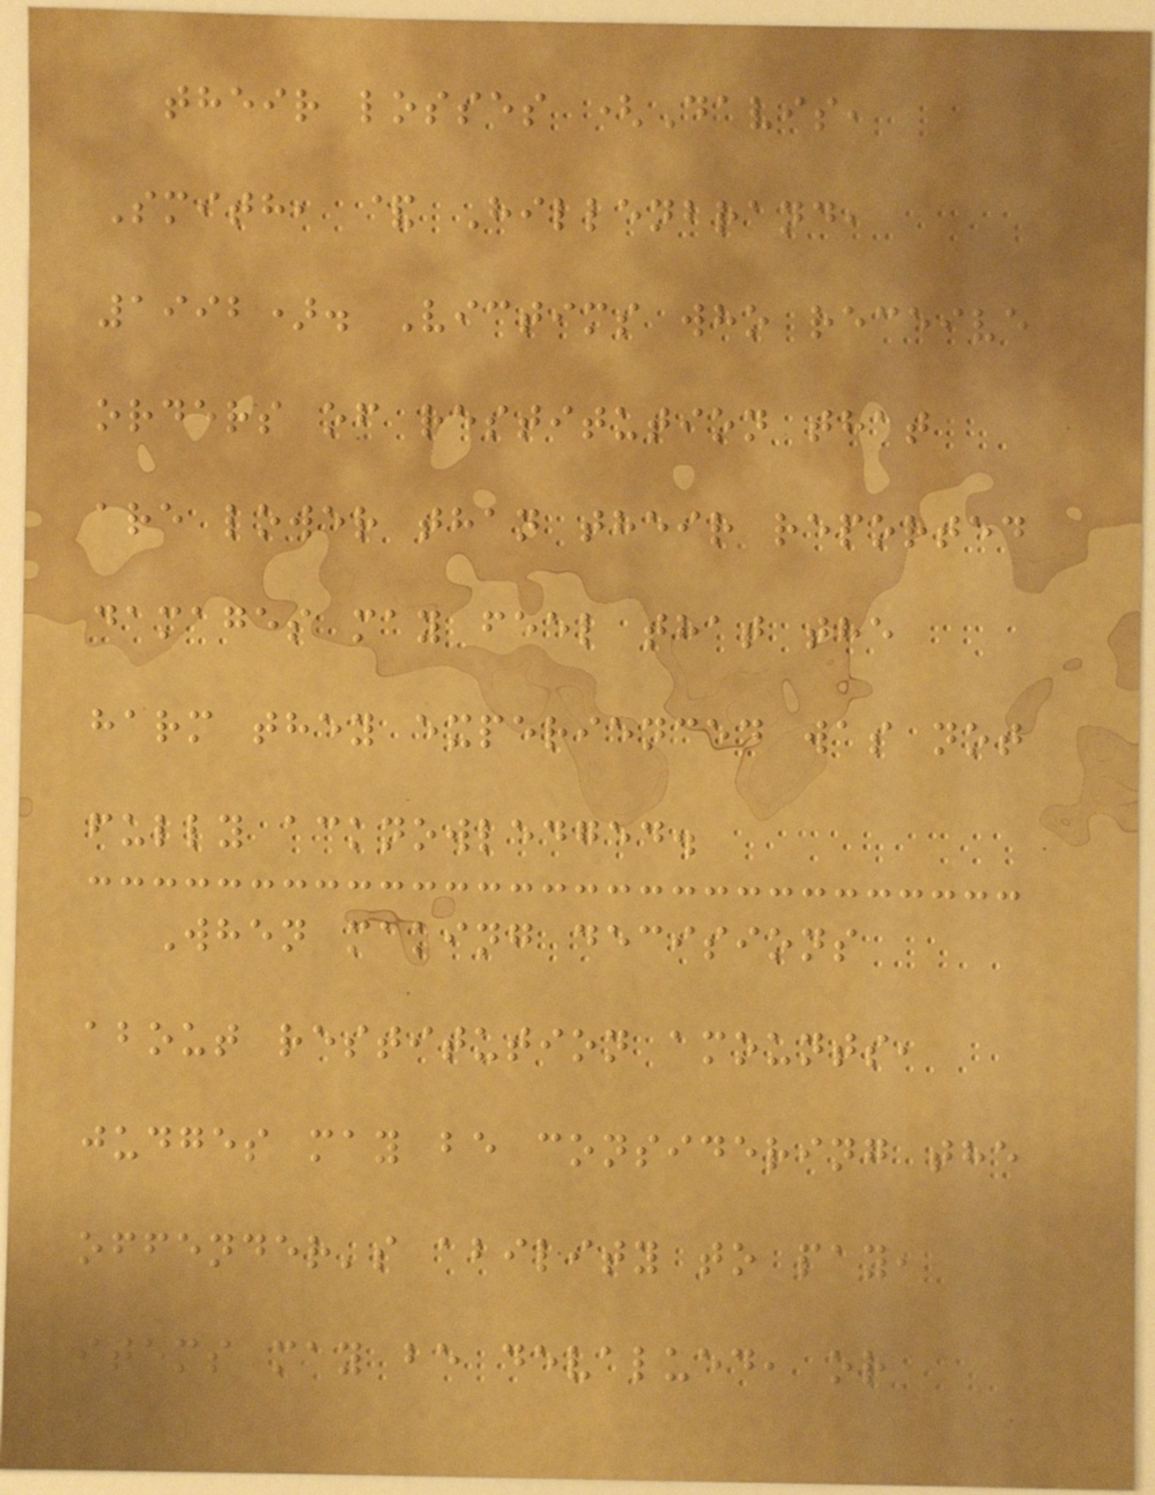their losses (Davis,
Smith, & Hillenbrand,
1992). Victims who receive
orders of restitution that
are lower than their reported
damages may feel that the
harm they experienced was not
fully acknowledged.
When making decisions
about restitution amounts,
judges may be considering the
offender's ability to pay,
items may be devalued, or
